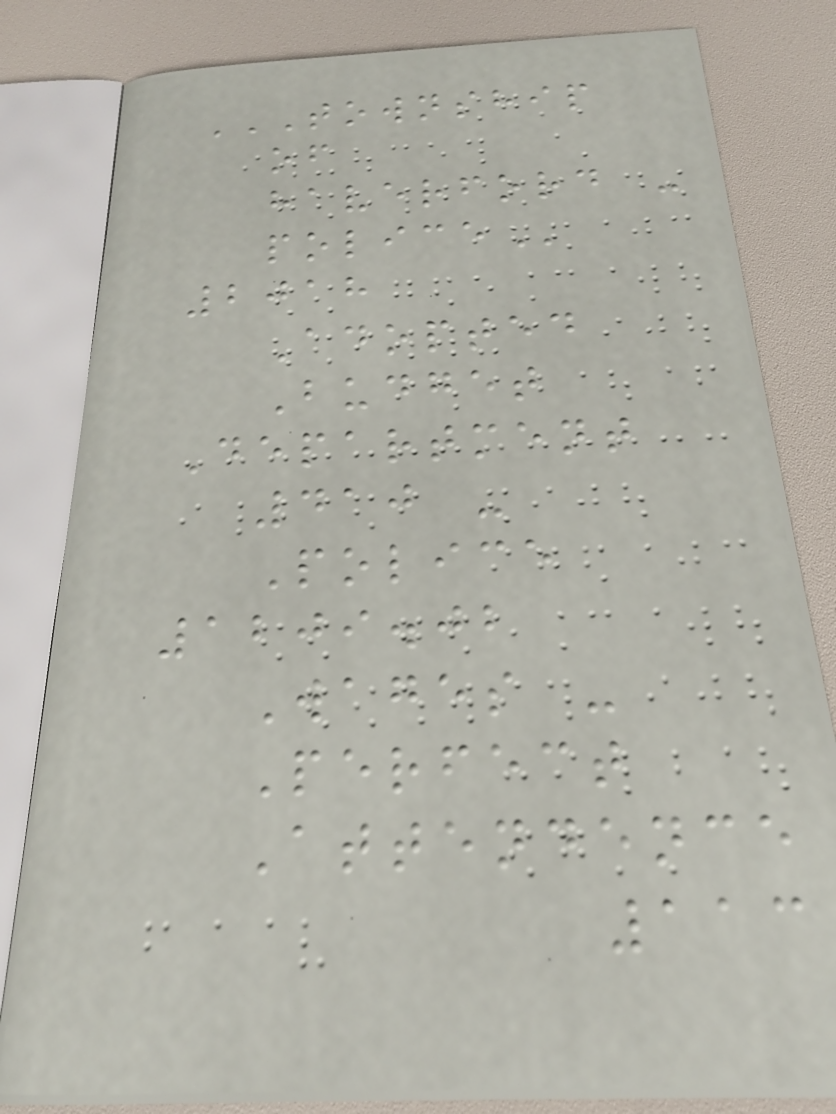TOWNSHIP
OF
HAVERFORD -
POLICE
2018
Adopted
Budget
Department
410 -
Police
1209.02
Wages -
Perfect
Attendence
113
